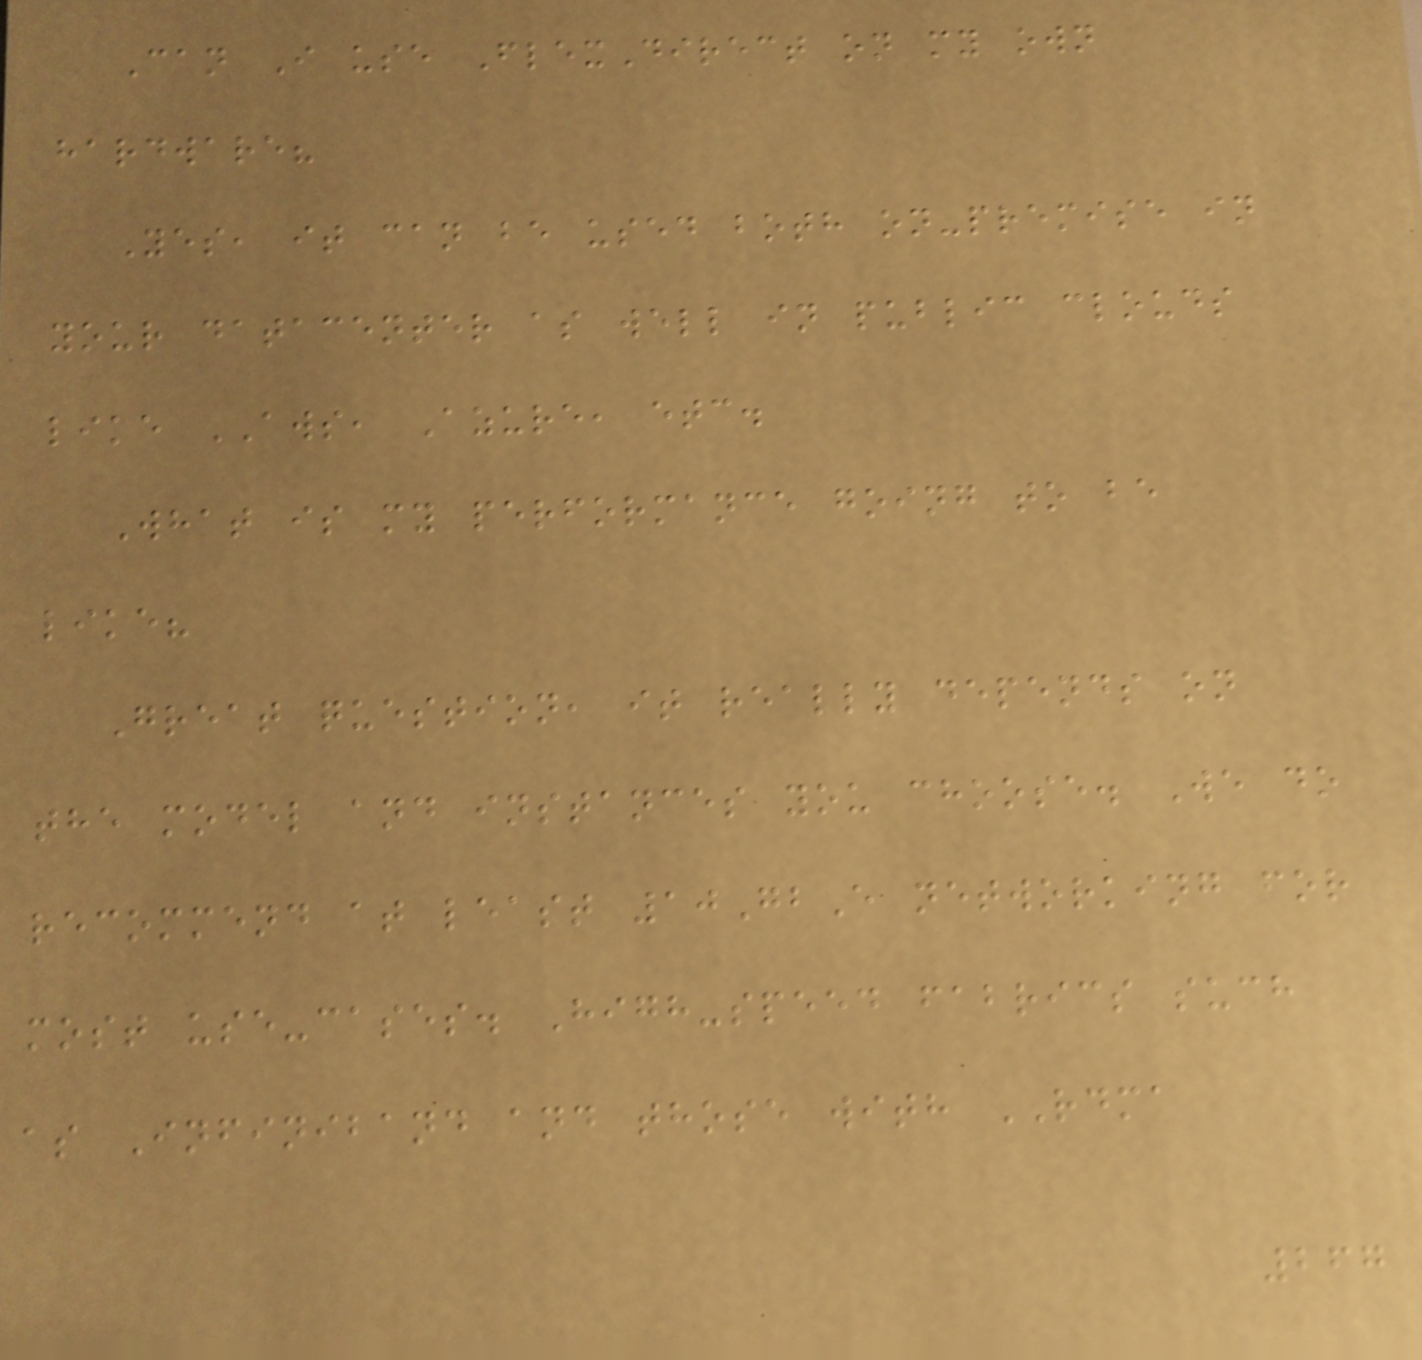Can I use FlexDirect on my own
hardware?
Yes, it can be used both on-premise in
your datacenter as well in public clouds
like AWS, Azure, etc.
What is my performance going to be
like?
Great question, it really depends on
the model and instances you choose. We do
recommend at least 10GbE networking for
most use-cases. High-speed fabrics such
as Infiniband and those with RDMA
267
